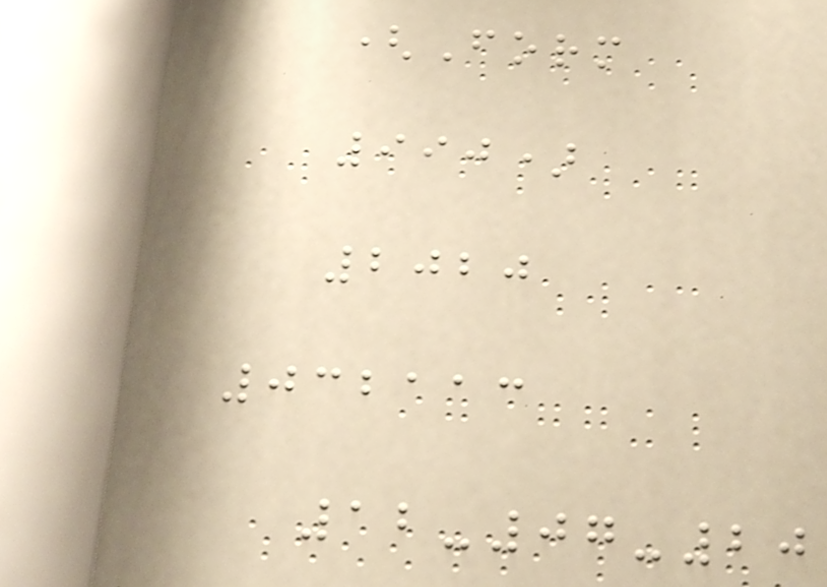(Form
990)
2020
032113
12-07-20
